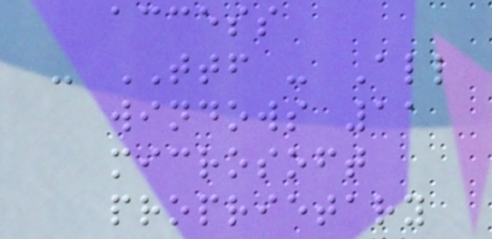access
- TTF - All
windows 11
microsoft
proprietary
